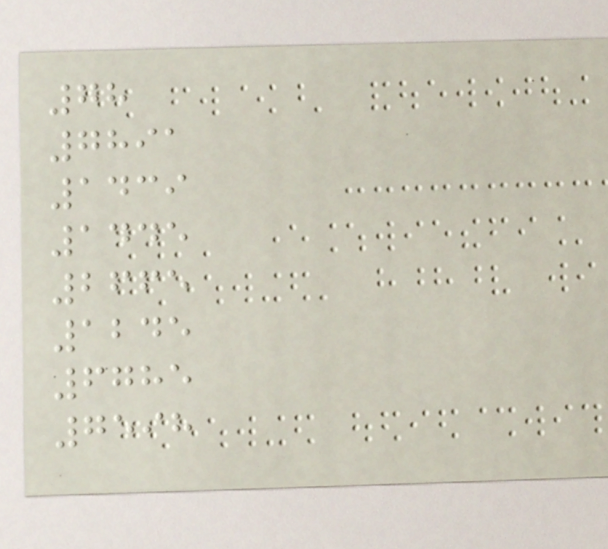78
7891
1439
1445
2665
1245
6785
7598
